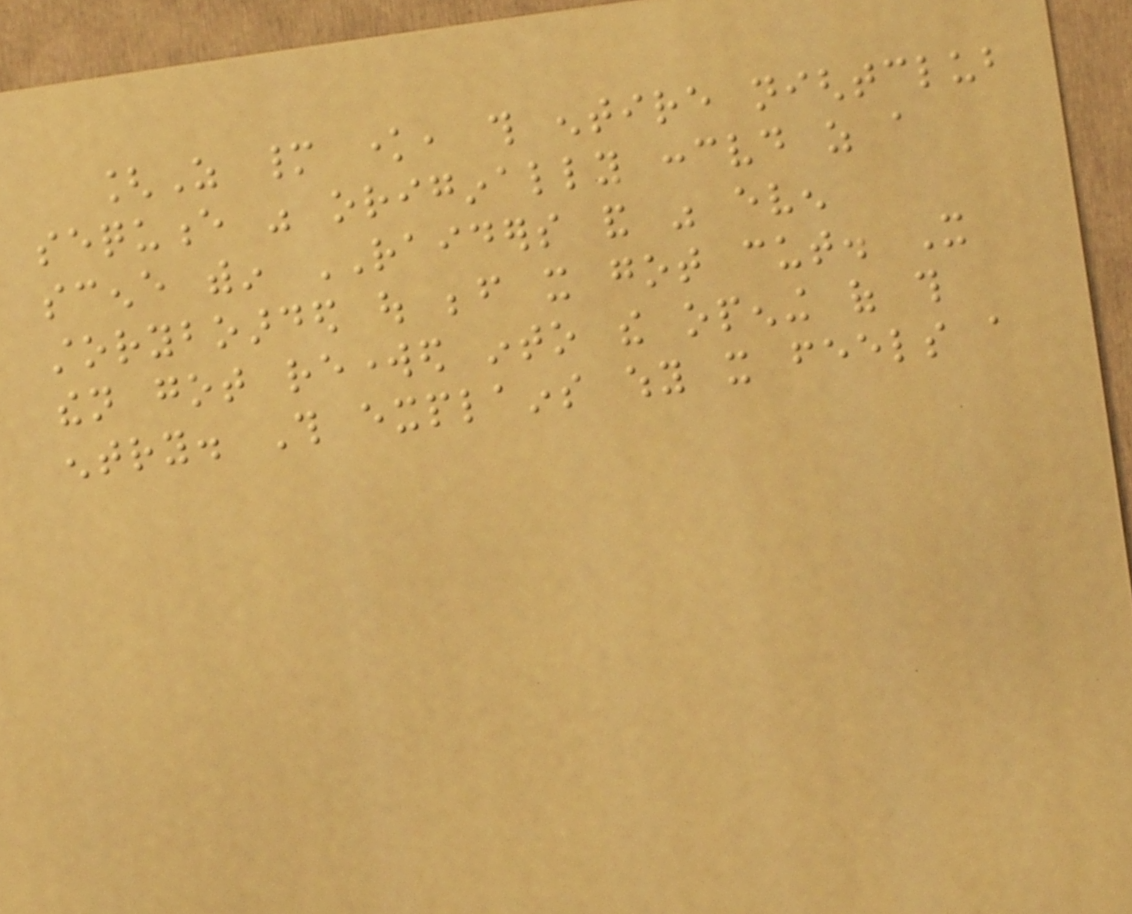[As many know, this entire nightclub
sequence was originally conceived as a
scene within RAIDERS and was even
storyboarded out before it got cut. It
then got reworked into the opening of this
entry. This explains why it feels a
